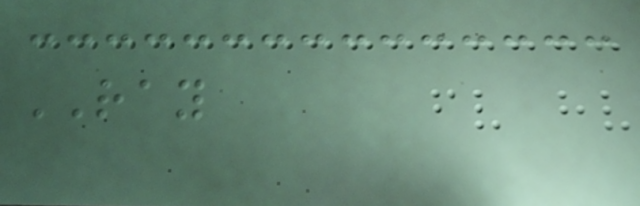RAY
